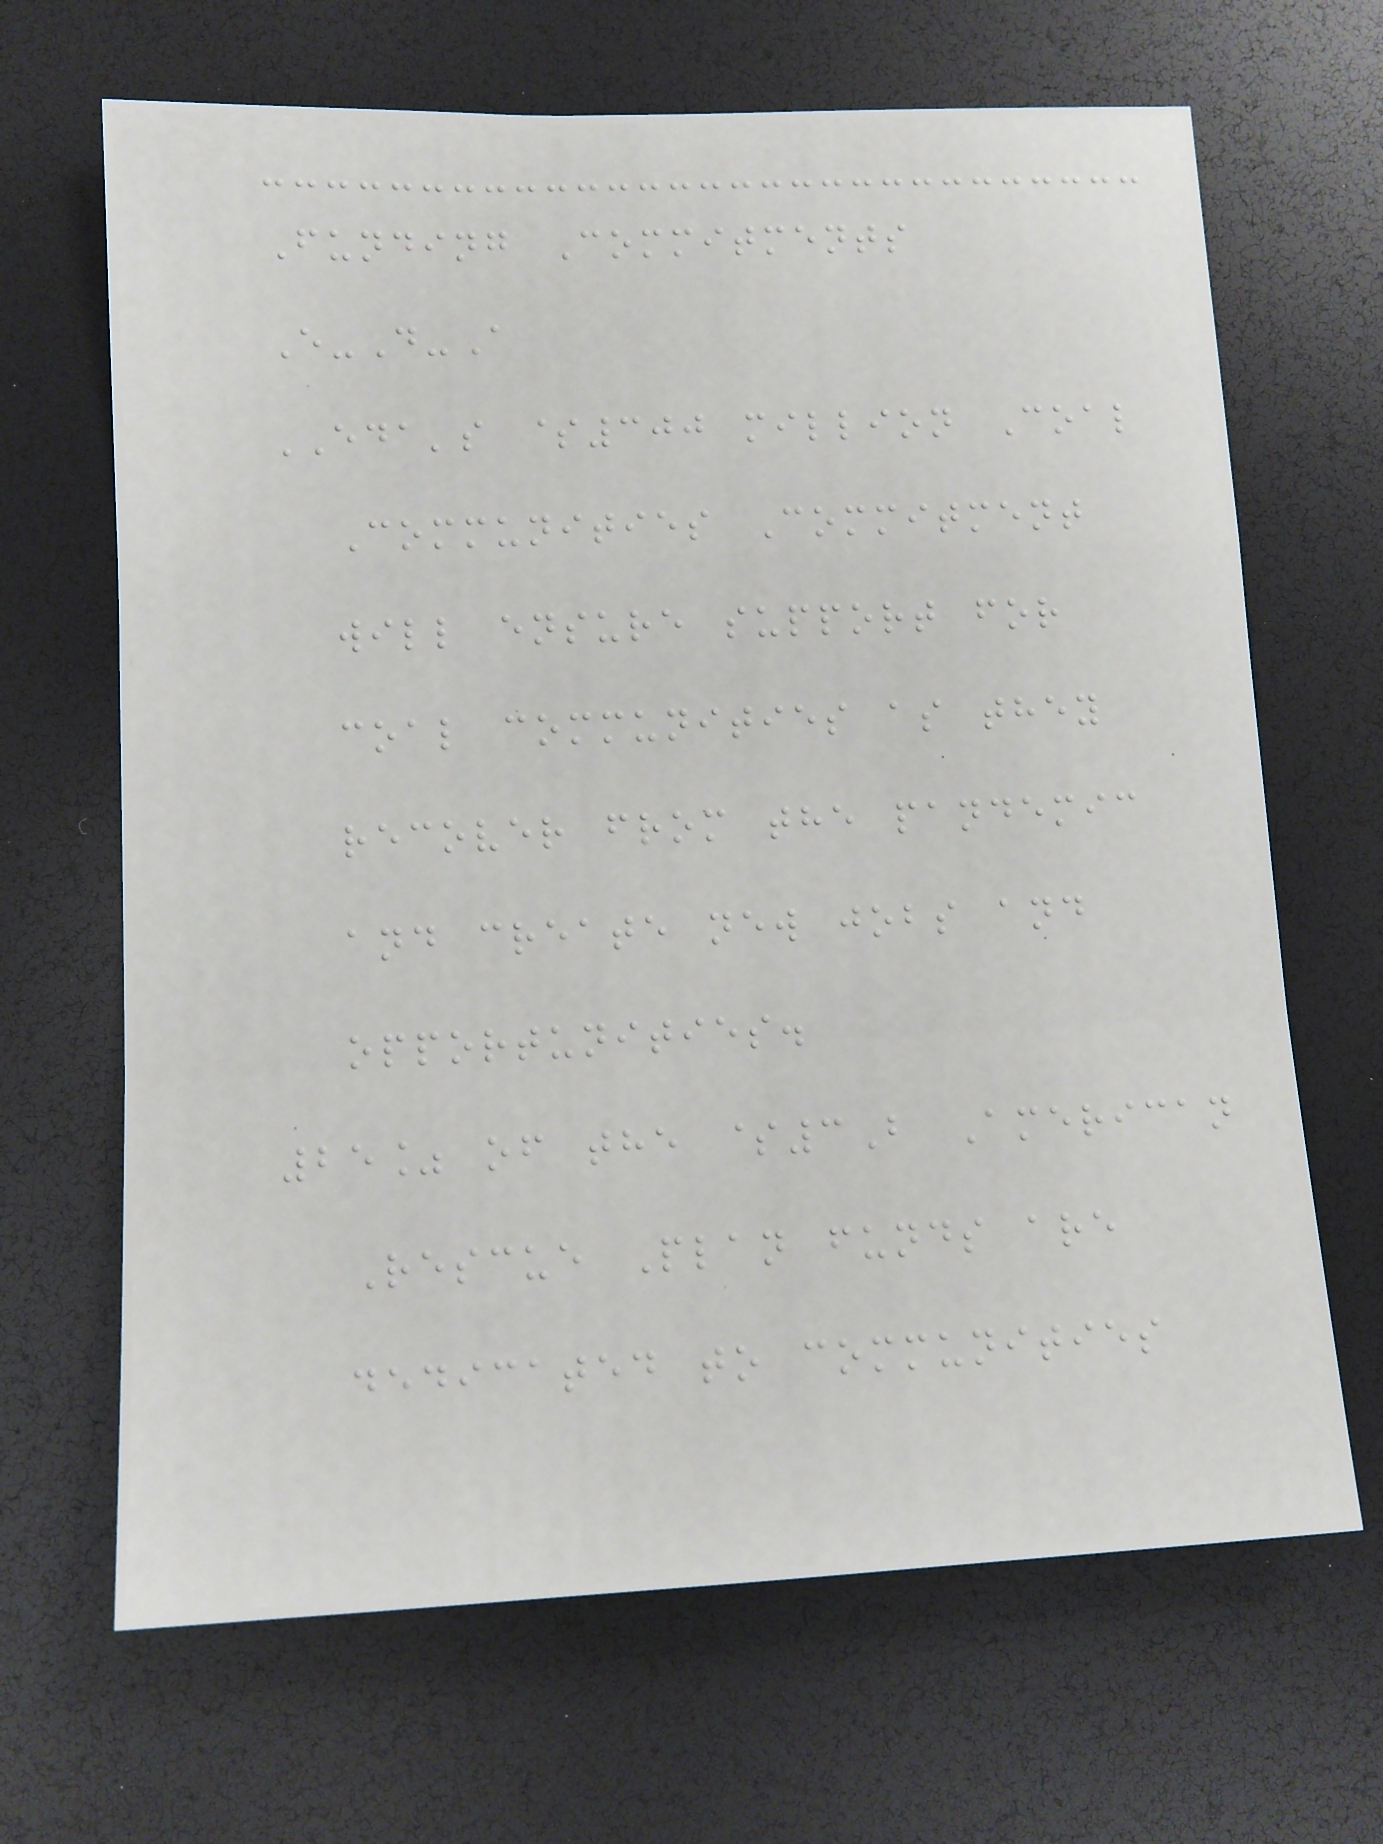Funding Commitments
E-D-A
EDA's $300 million Coal
Communities Commitment
will ensure support for
coal communities as they
recover from the pandemic
and create new jobs and
opportunities.
25% of the $3B American
Rescue Plan funds are
dedicated to communities
